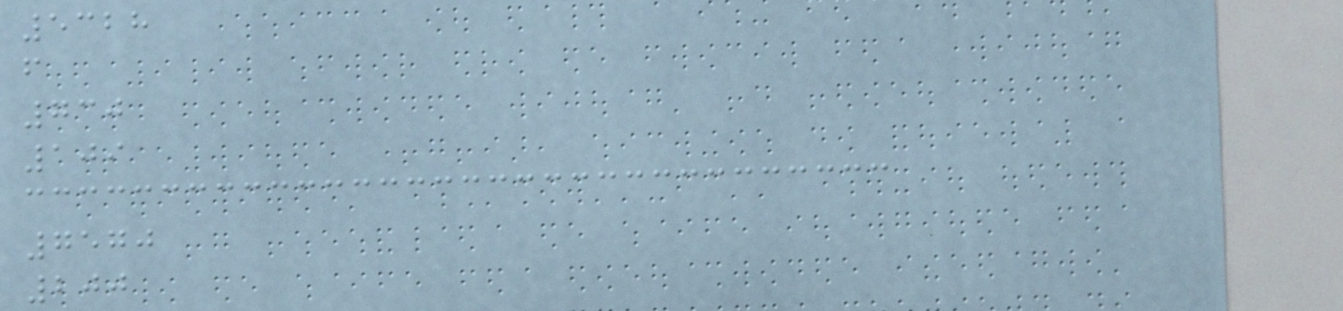5328
f
730
109
7570
200
